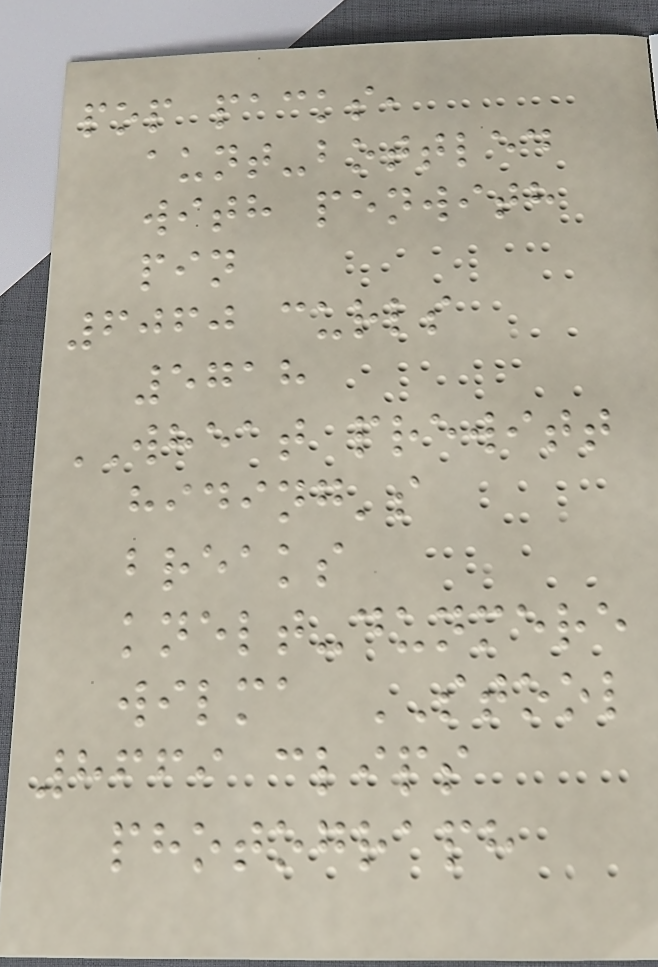pop packs,
aunt-bottled
with penwith
pin
6060 curls
5718
WHEAT prewitt
hiding's
breaks
knelt-dunmere
wilma STOOL
8669 clips
photograph
